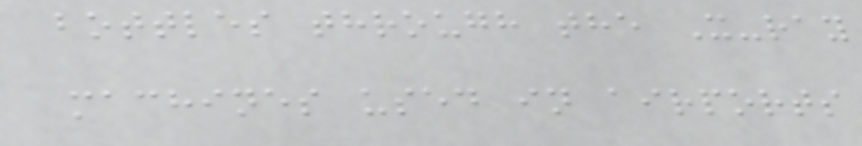bottles through the X-ray
machines used in airports
